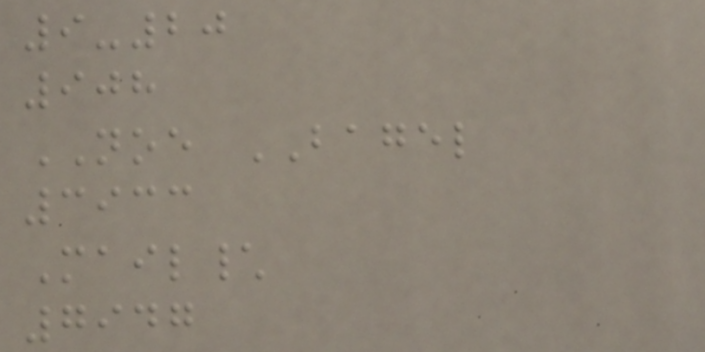9-20
908
NOE BAGEL
3933
Mail\
7947
